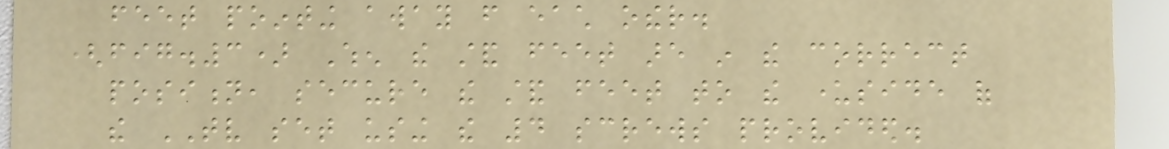feet pointing away from each other.
(fig.3) When the stand feet are in the correct
position, secure the stand feet to the underside of
the TV set using the 4 screws provided.
